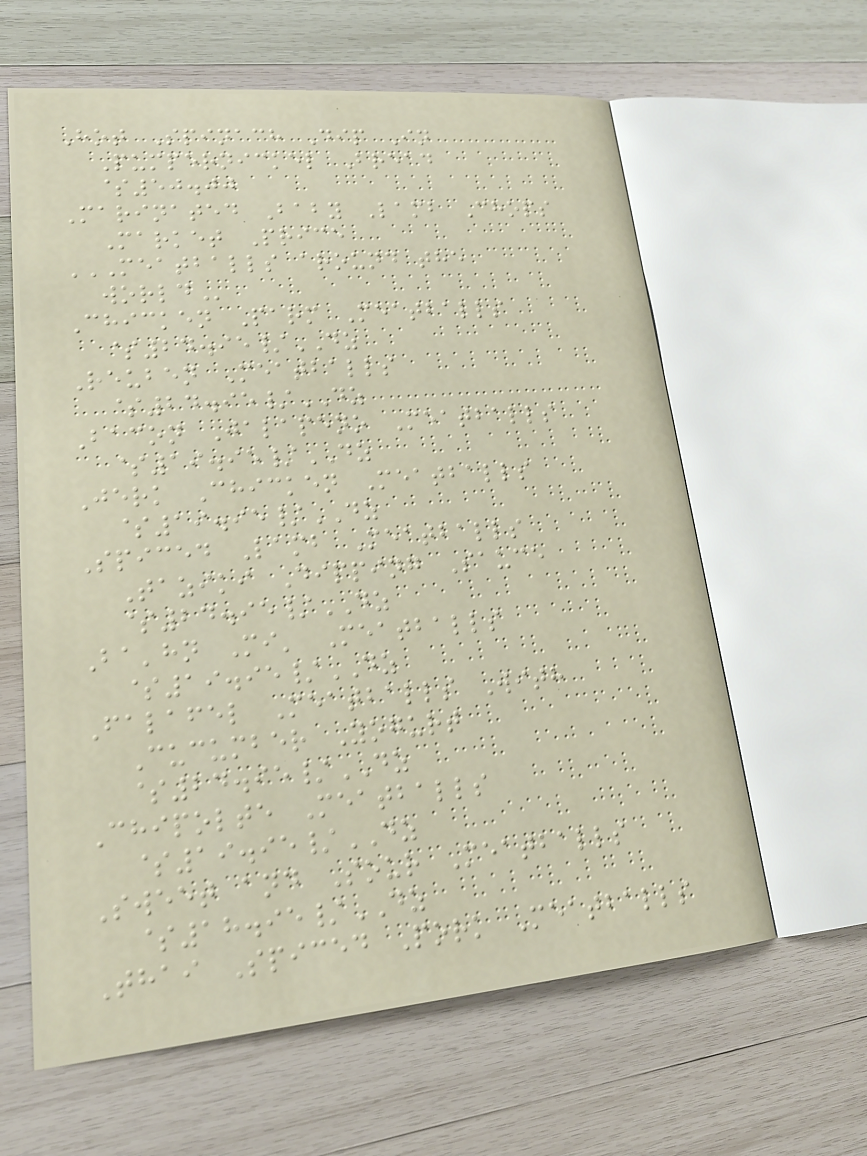Hot Spinach Dip In
Pumpernickel Bread
$50.00
Marinated Baby Lamb Chops
Market Price
MEATBALLS AROUND THE
WORLD
Chicken Parm Meatballs
$24.95/DZ
Reuben Meatballs
$24.95/DZ
Bacon Jalapeno Meatballs
$19.95/DZ
Jerk Chicken Meatballs
$19.95/DZ
Spiced Lamb Meatballs
Taziki Dipping Sauce
$24.95/DZ
Ba'hn Mi' Meatballs
$19.95/DZ
Falafel Meatballs With
Cucumber Yogurt
$24.95/DZ
Chipolte Meatballs
$19.95/DZ
Sweet and Sour Meatballs
$18.95/DZ
Thai Spiced Pork Meatballs
